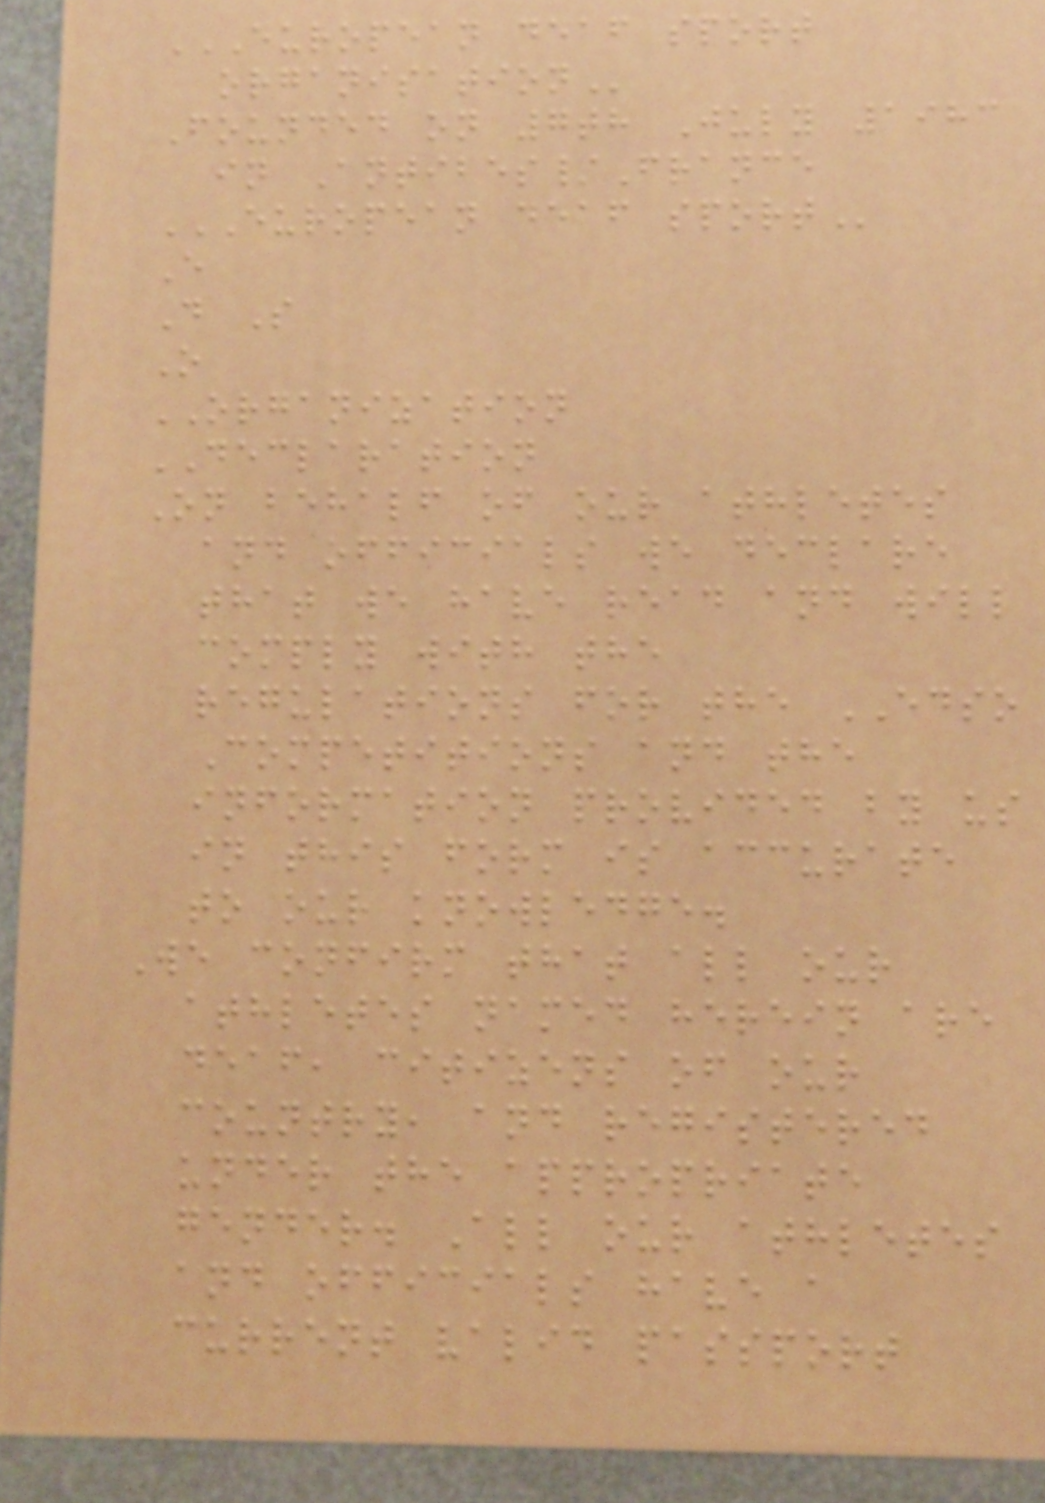EUROPEAN DEAF SPORT
ORGANISATION
Founded on 7th July 1983
in Antibes/France
EUROPEAN DEAF SPORT
E
D S
O
ORGANIZATION
DECLARATION
On behalf of our athletes
and officials we declare
that we have read and will
comply with the
regulations for the EDSO
Competitions and the
information provided by us
in this form is accurate
to our knowledge.
We confirm that all our
athletes named herein are
deaf, citizens of our
country, and registered
under the appropriate
gender. All our athletes
and officials have a
current valid passport
